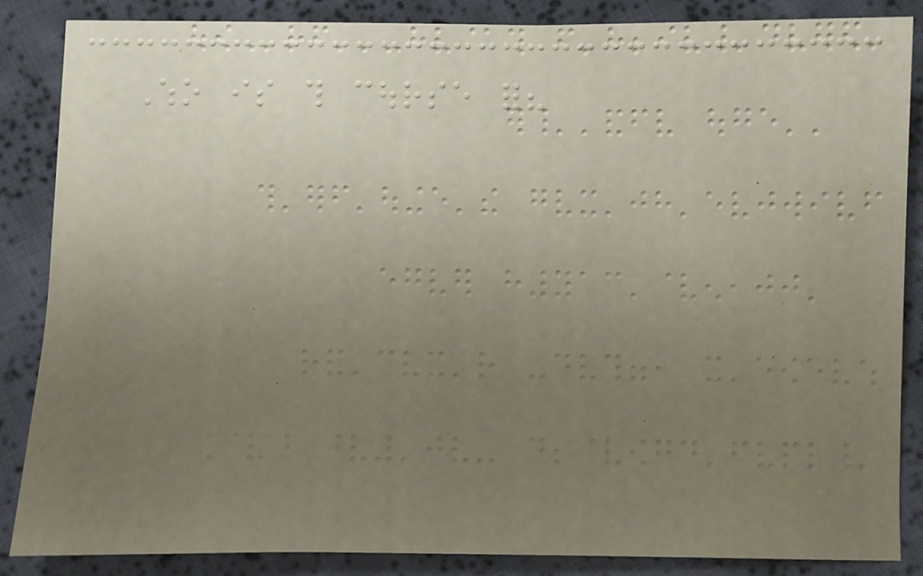Who is this course for?
